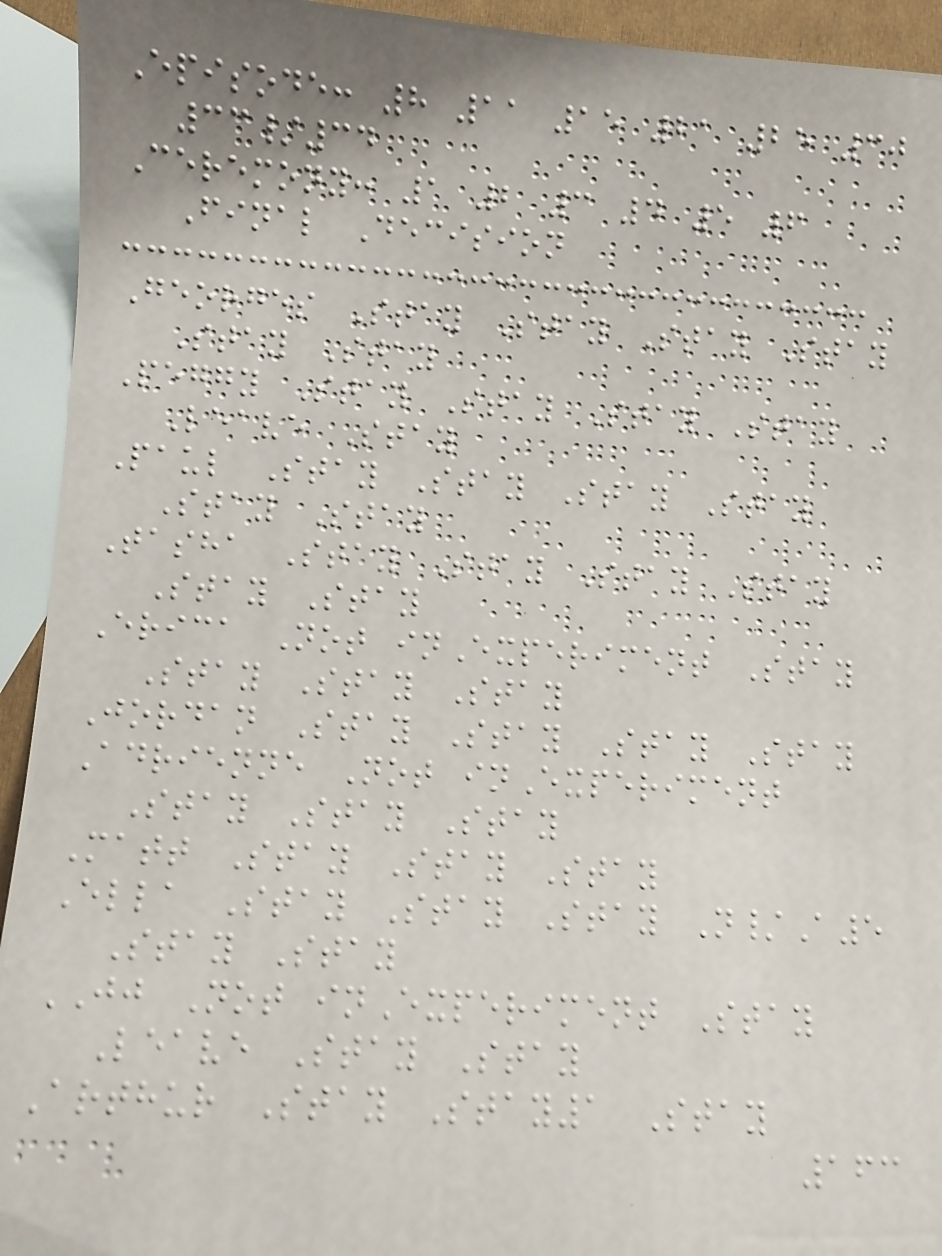Episode: 8 11 15 21 25 30
33/34
Ceremony: 1 2 3 4 5 6
Final Decision
Georges Stay Stay Stay Stay
Stay Stay
Peggy Stay Stay Stay Stay
Leave Stay
Paul Stay Stay Stay Stay
Stay Stay
Tasha Stay Stay Stay Stay
Stay Stay
Erica Not inExperiment Stay
Stay Stay Stay
Jordan Stay Stay Stay Stay
Adrienne Not inExperiment
Stay Stay Stay
Matt Stay Stay Stay
Ella Stay Stay Stay N/A5
Stay Stay
JJ Not inExperiment Stay
Leave Stay Stay
Arthur Stay Stay1 Stay
163
